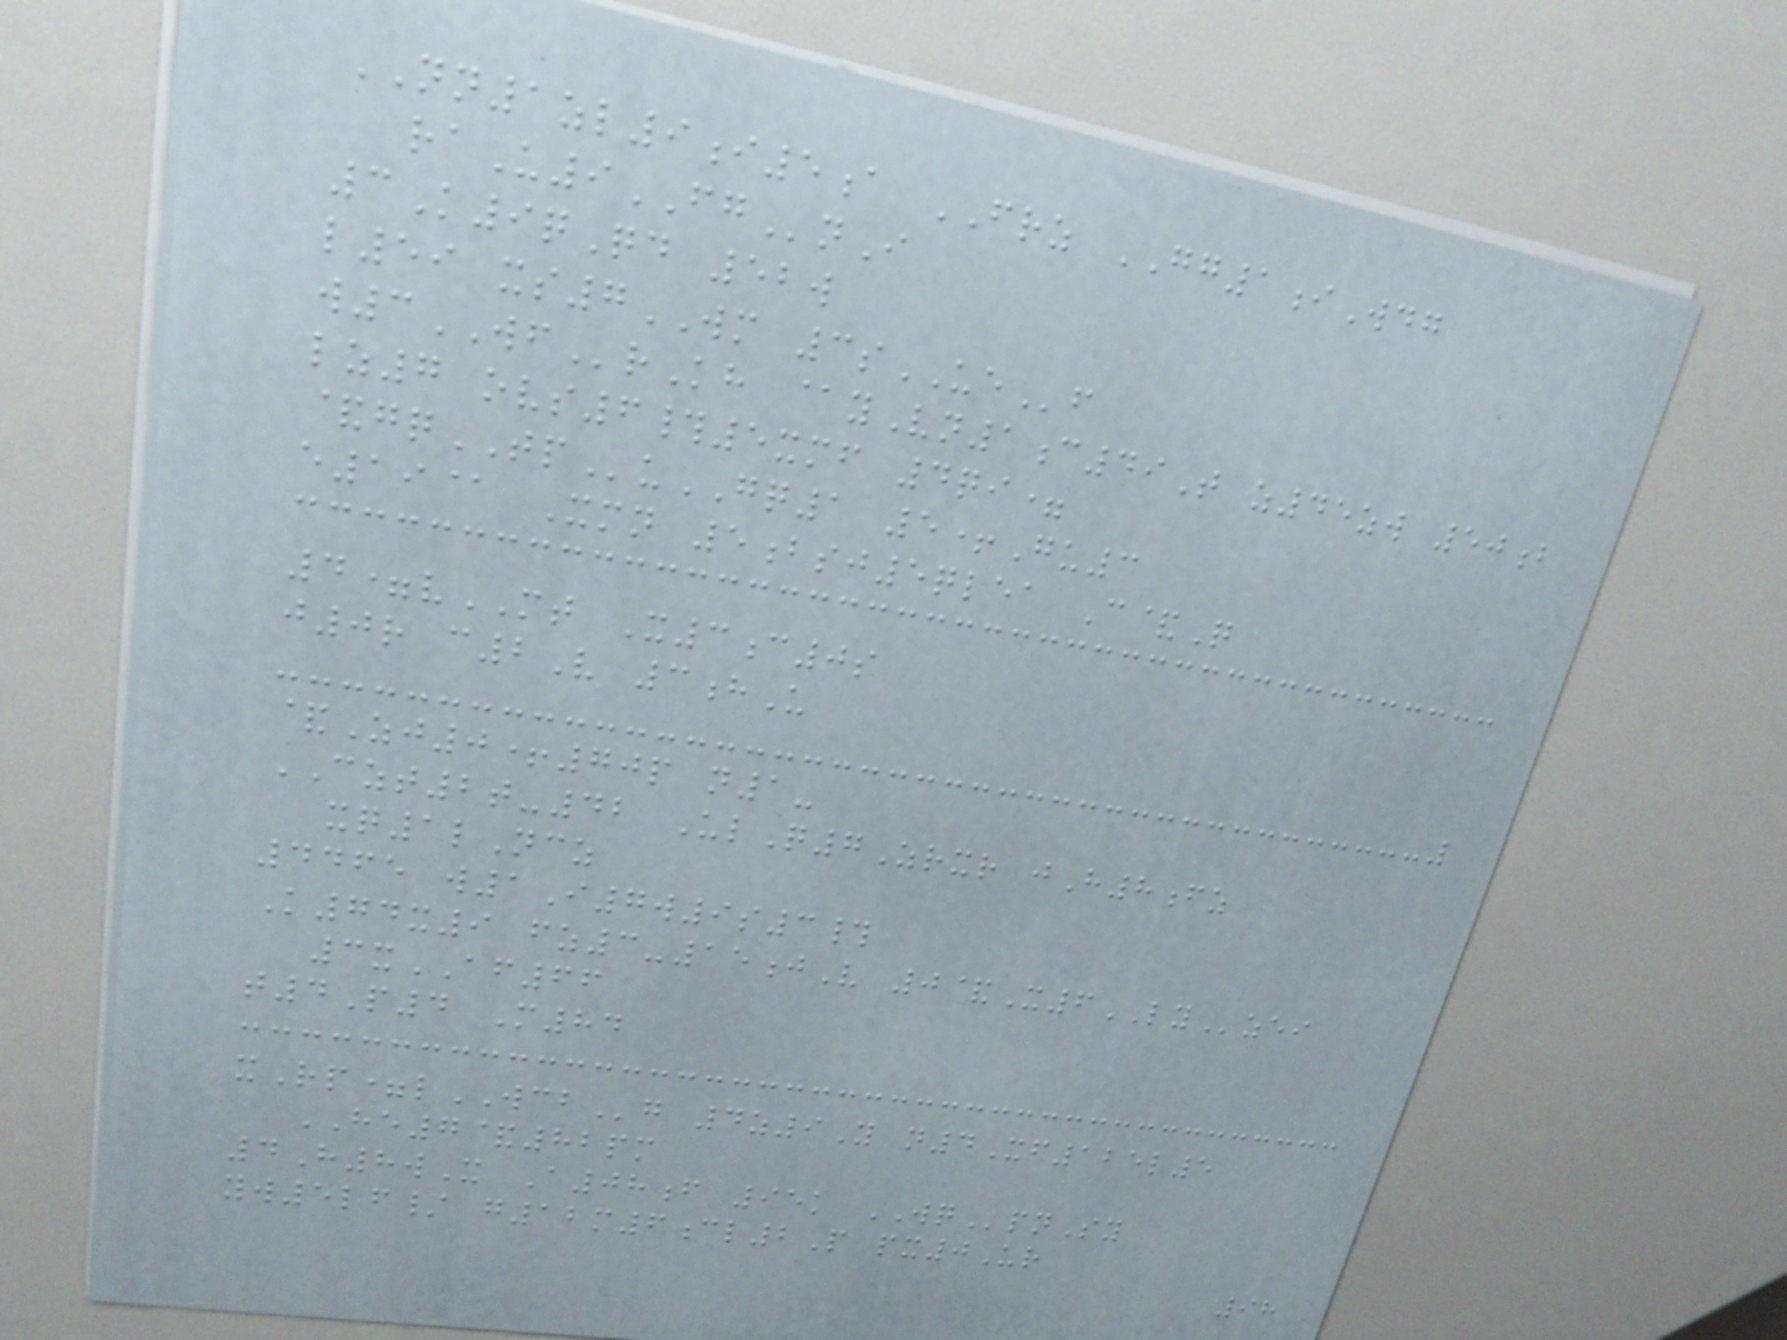NN1zl9i5a FRZ GG1iWdg
raU9FGnI
3K9qQd 52w
l59 xs7WM 3sUEf
w3WFrKh @yVn1c49T z45zw 50b
lz7 ovs6#5xmf 4qi=
&gqTPuGQ1 5+Gu3
e19@ Xmn 5bsj5qlea C&Q
4=vMT X3c0s
j0r c2V 3hU
&Zj0+70p n1-
CZT2t-42 UlQ7Zrxr jH8fz
xq1lNcz
4465 w1I7w9s3#
K74x9 fz3-15jV 0&X6LYzei
3xAF66
t4P4 M84
xRp=lWCBg 4z9Y n4Xf125l5
HE7&82pm
4H8wX A08f 95k WQpnSy
yw5lf/ g12m6cl2P px0Ur
98
